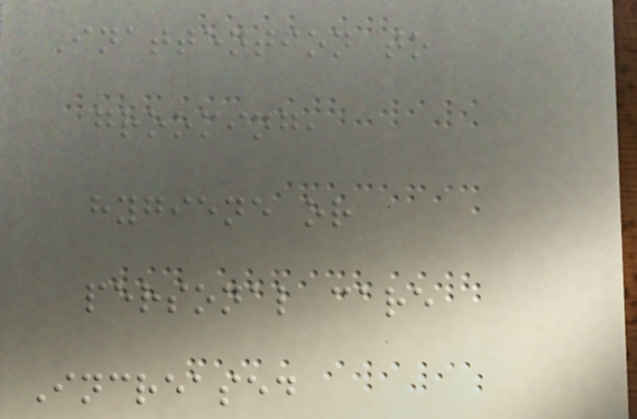Inattention to
grooming,
hygiene or
personal care
Increased
